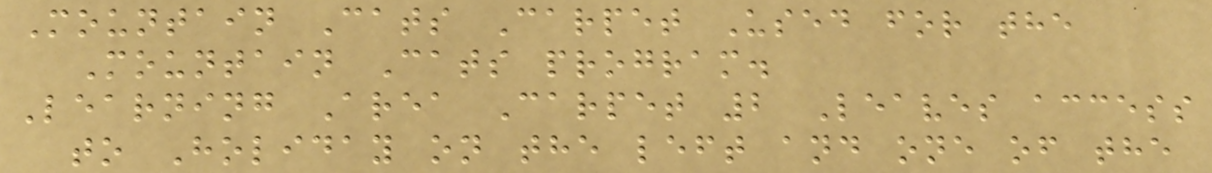Mountain Cats Carpet Used for the
Mountain Cats program.
Learning Area Carpet 2 Leaves access
to Holiday on the left and one of the
